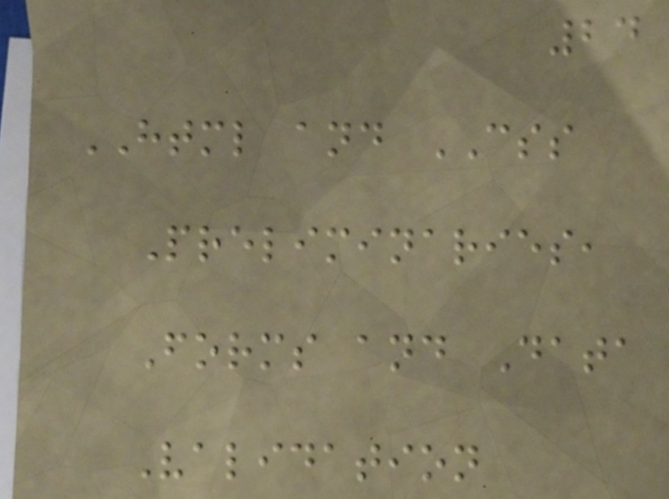24
HTML and CSS
Preliminaries,
Forms and Data
Validation
